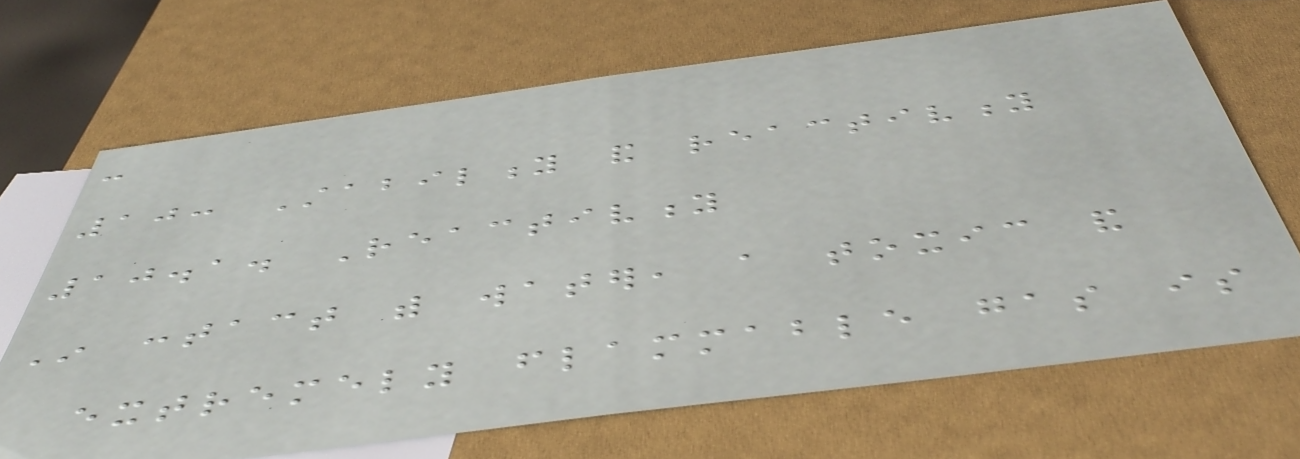-
10: Stability and reactivity
10.1. Reactivity
In contact with water, a toxic and
extremely flammable gas is
